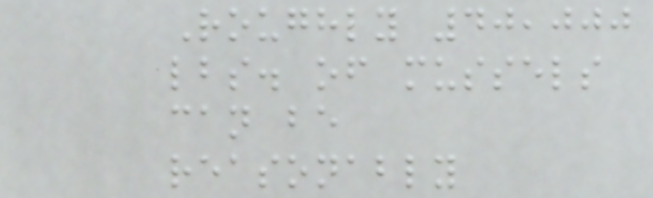Roughly 40,000
lbs. of mussels
can be
reasonably
